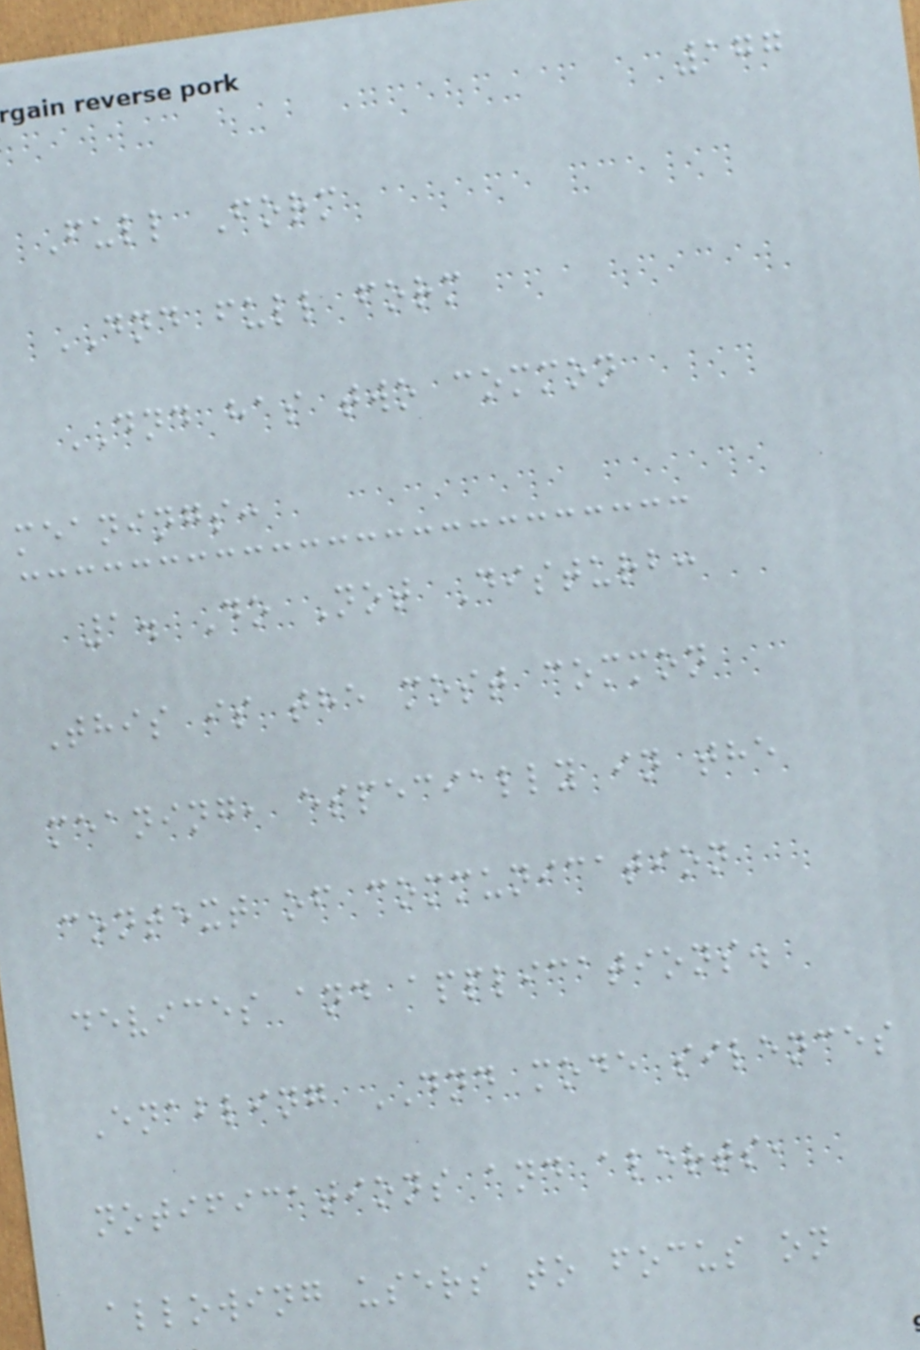177
Full Form
DND full form
DND has two common
meanings:
1. Do Not Disturb:
This is the most common
meaning, especially in the
context of communication
devices and applications.
Enabling DND mode silences
notifications and alerts,
allowing users to focus on
